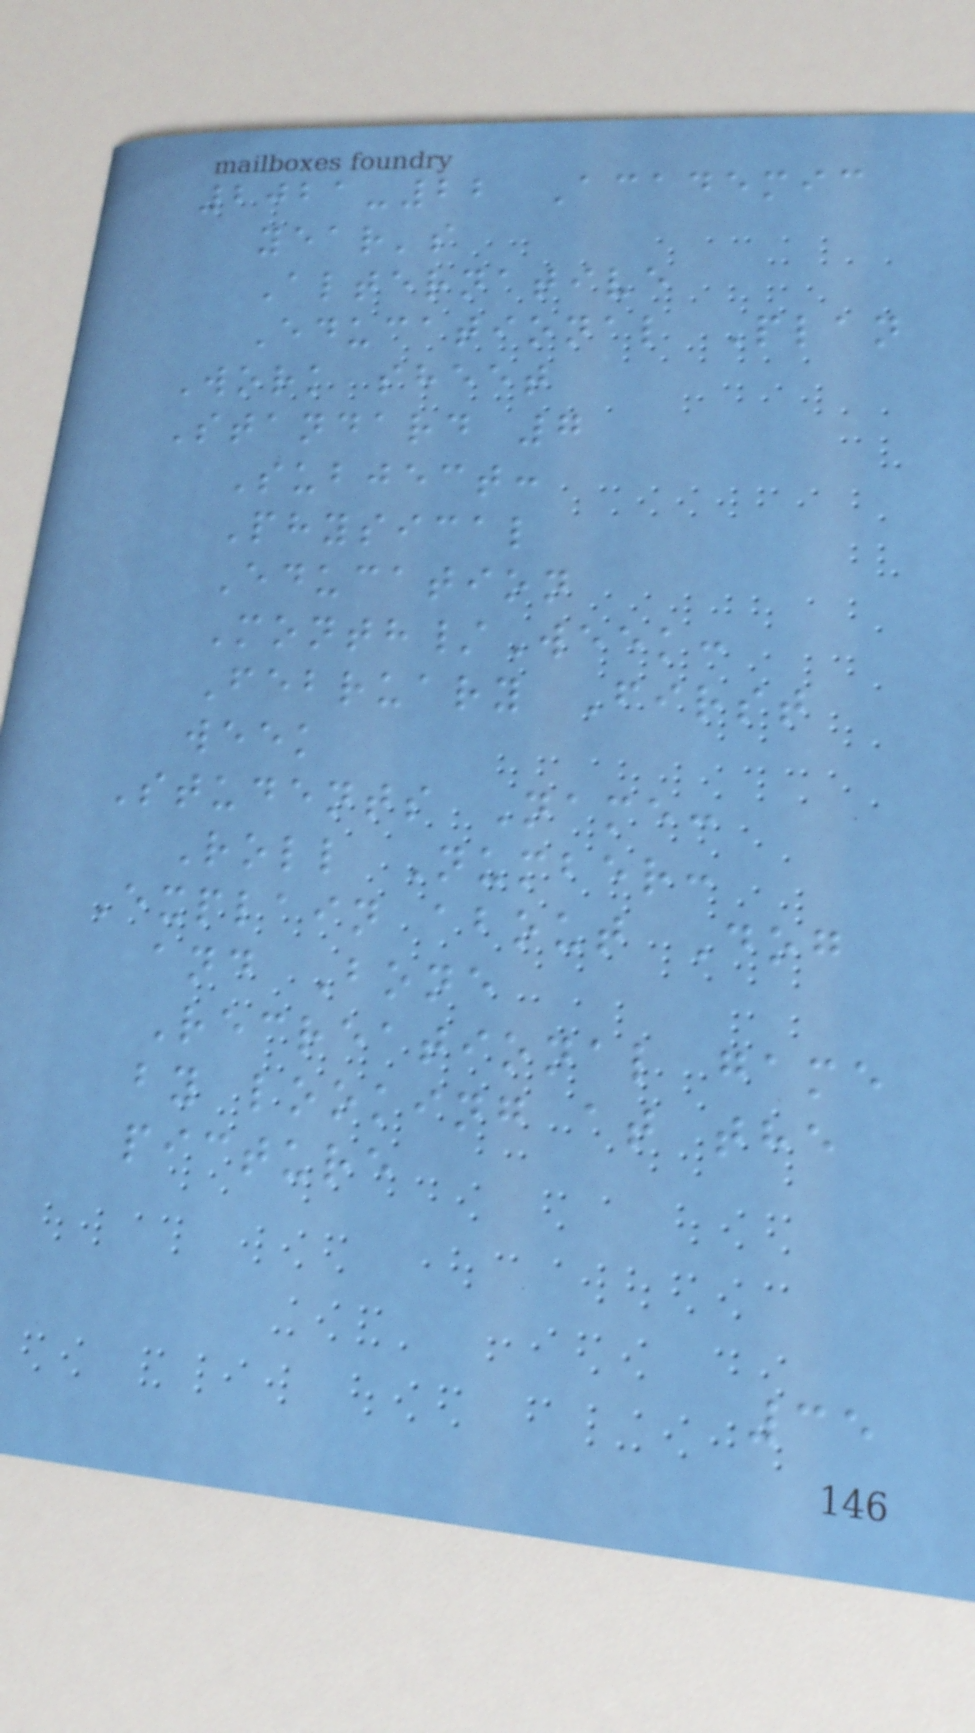2021-22 Academic
year's
Alternative
Educational Plan
Work sheet
Standard 7
Subject:
Physical
Education
Month/Week:
February First
week
Students Name:
Roll Number:
Explain about Dog
and Bone
Recreational game
by looking at the
picture
35
